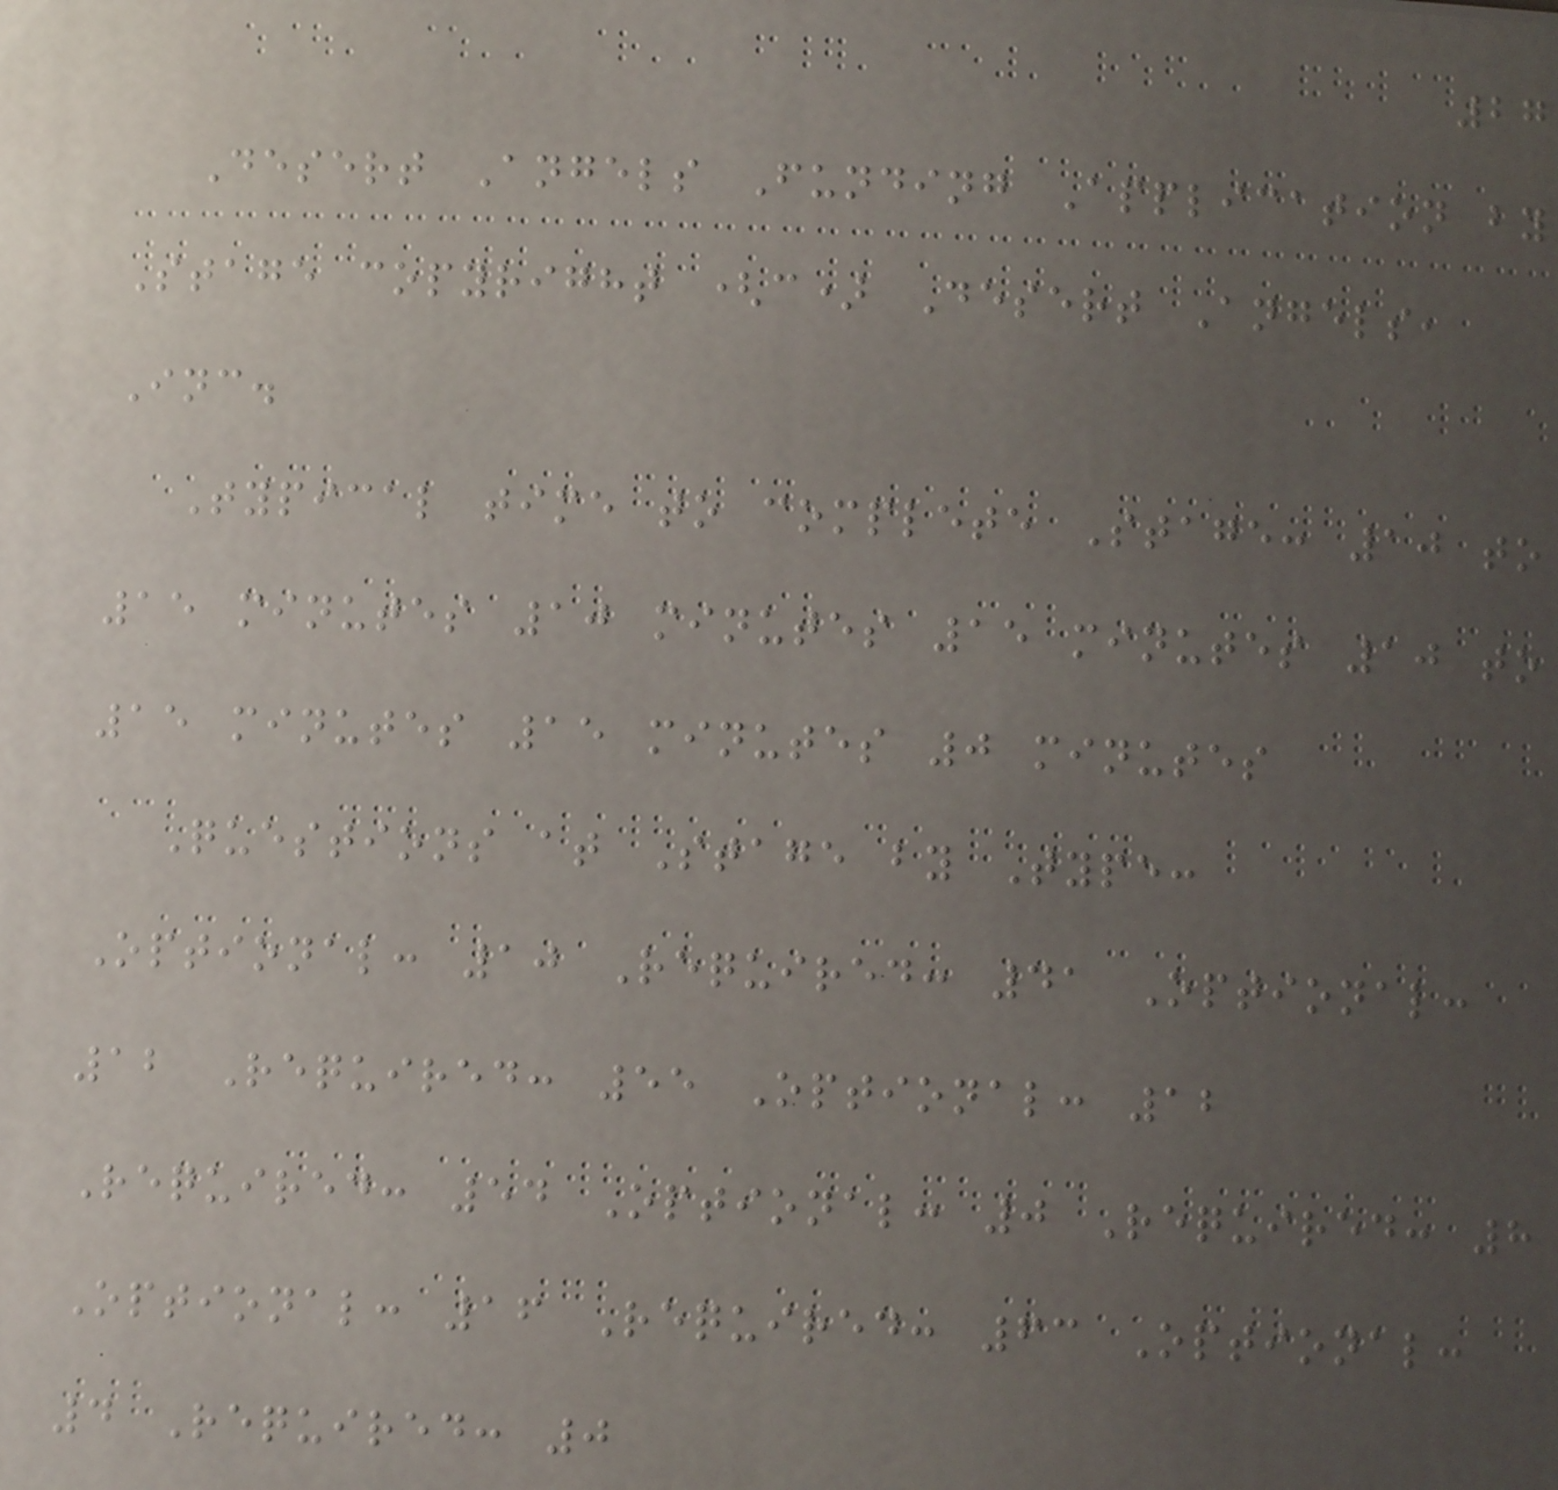27
Desert Angels Funding Application by
Stage copyright (c) Desert Angels,
Inc.
Typical time to complete Stage: 10 to
15 minutes 10 minutes 15 minutes 10 to
15 minutes 15 minutes 0 minutes
Questions at Stage by Type:
Optional: 10 Required: 41 Optional:
12 Required: 55 Optional: 12
Required: 54 Optional: 0 Required: 8
Optional: 16 Required: 63 Optional:
4 Required: 0
